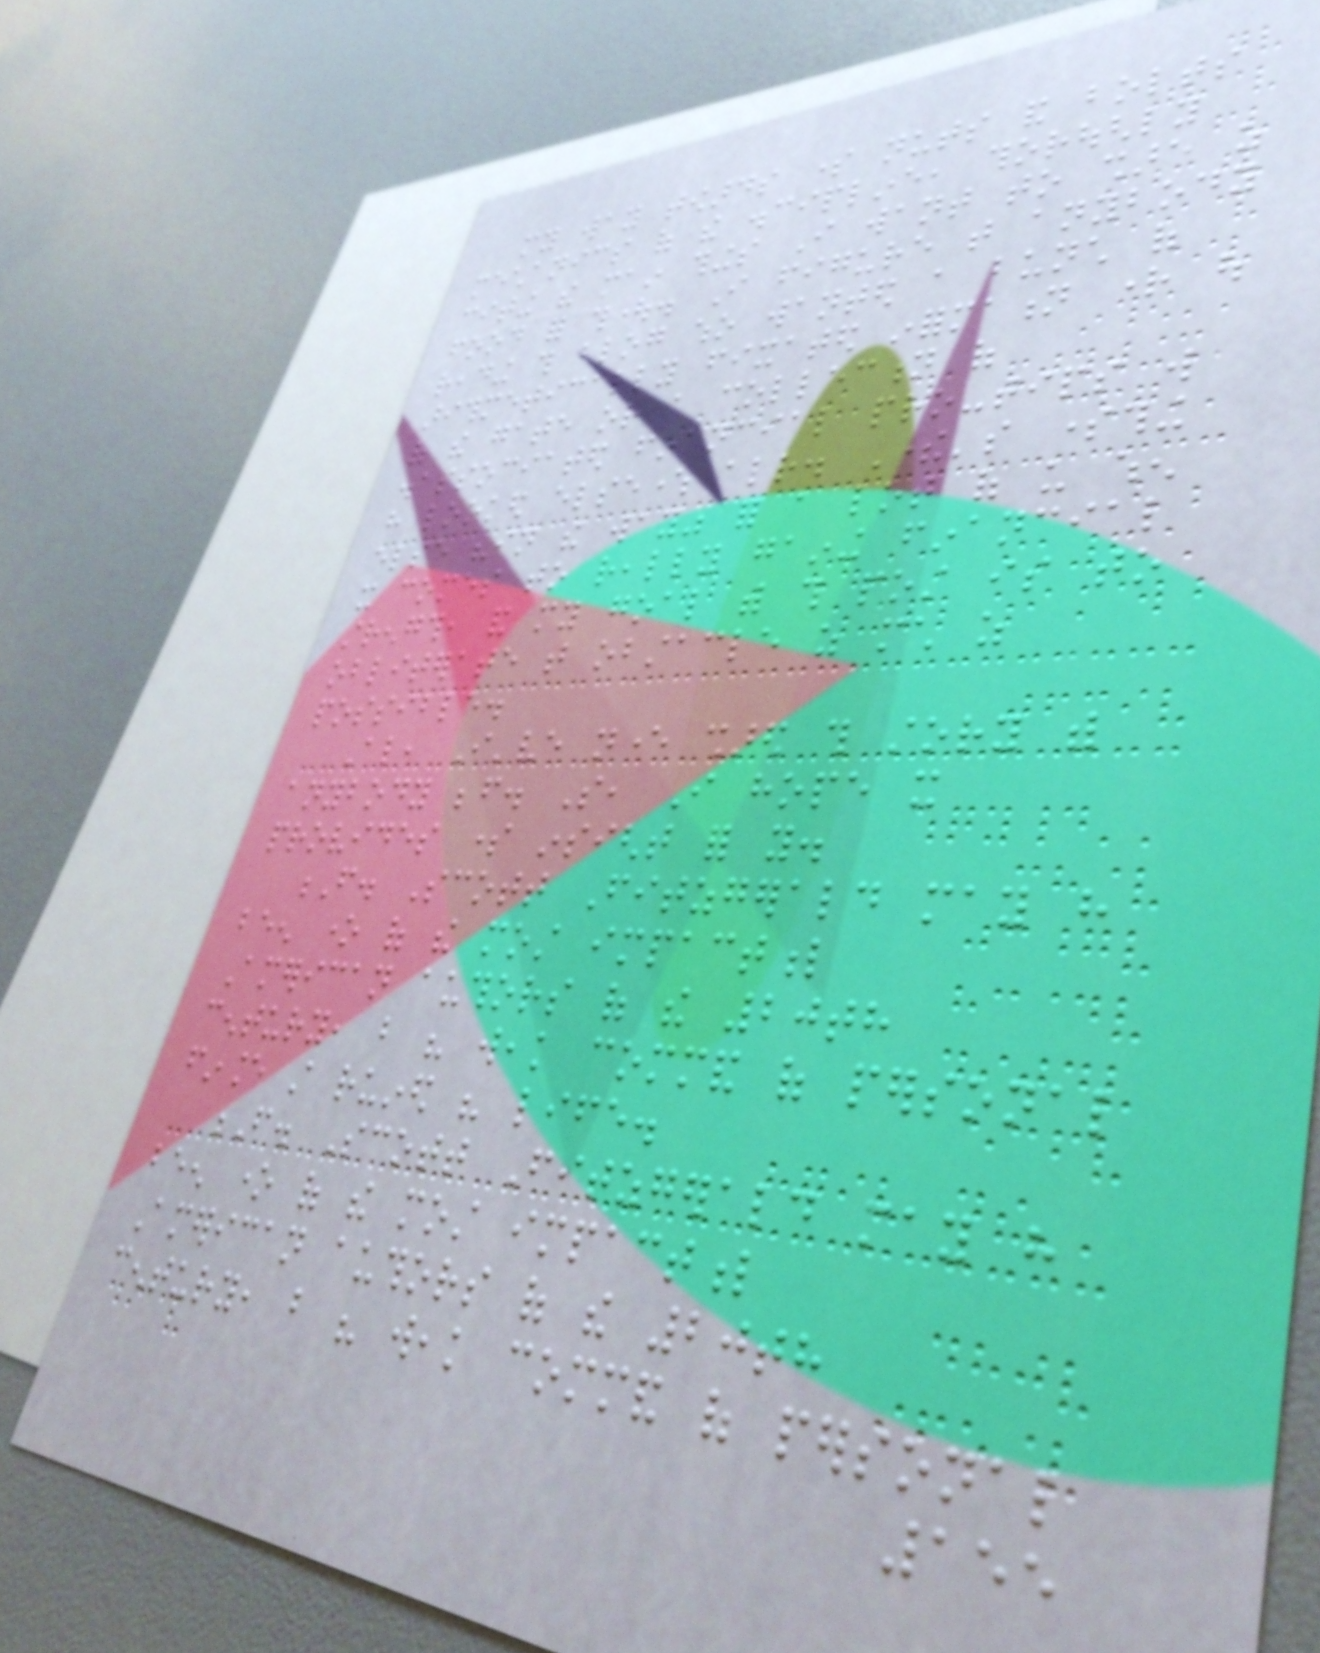my way towards some nuts and bolts
mechanics of the discipline, thoroughly
citing the main things I want to share as
food for thought. I figure that anybody
reading this blog who wanted a bunch of
arithmetically fixated information right out
of the gate or a collection of
disassociated financial pro-tips will
have looked elsewhere already. There's something
else "in the way" for a lot of us when
it comes to really gaining financial
strength, and my goal with this post is to
obliterate that obstacle as much as
possible.
Also, I've never shared this story with
anybody before. So, I hope it
provides some insight for you.
F. Scott Fitzgerald may have
been one of the most impactful
American authors of the 20th
century, but his weak command of personal
finance still ruined his life.
F. Scott Fitzgerald may have
been one of the most impactful
American authors of the 20th
century, but his weak command of personal
155
